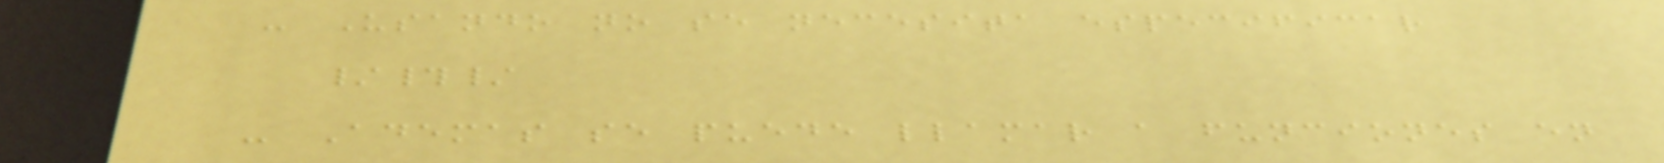- Usando no se necesita especificar
/#/
- Ademas se puede llamar a funciones en
